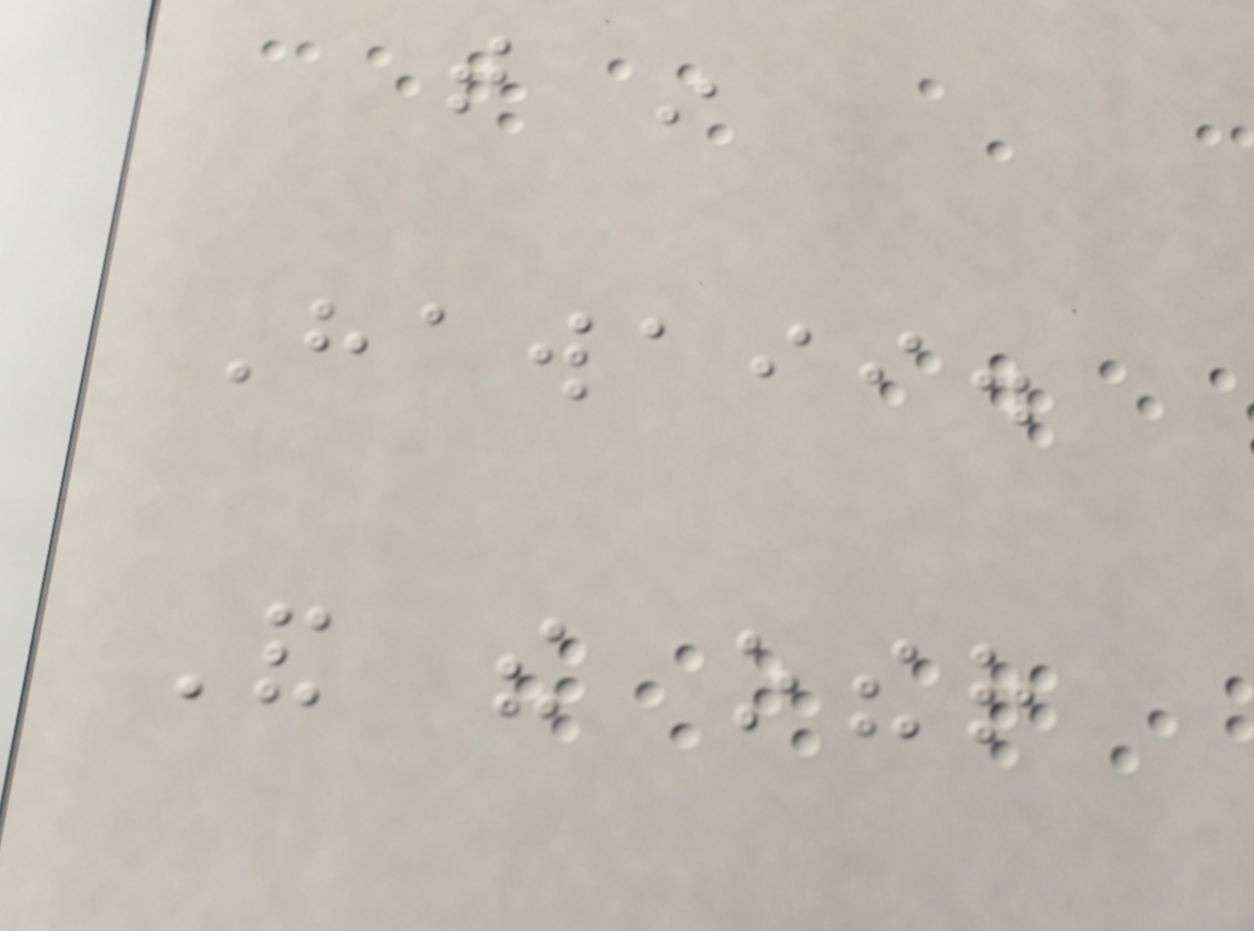that in
Hawaii.
And the other
